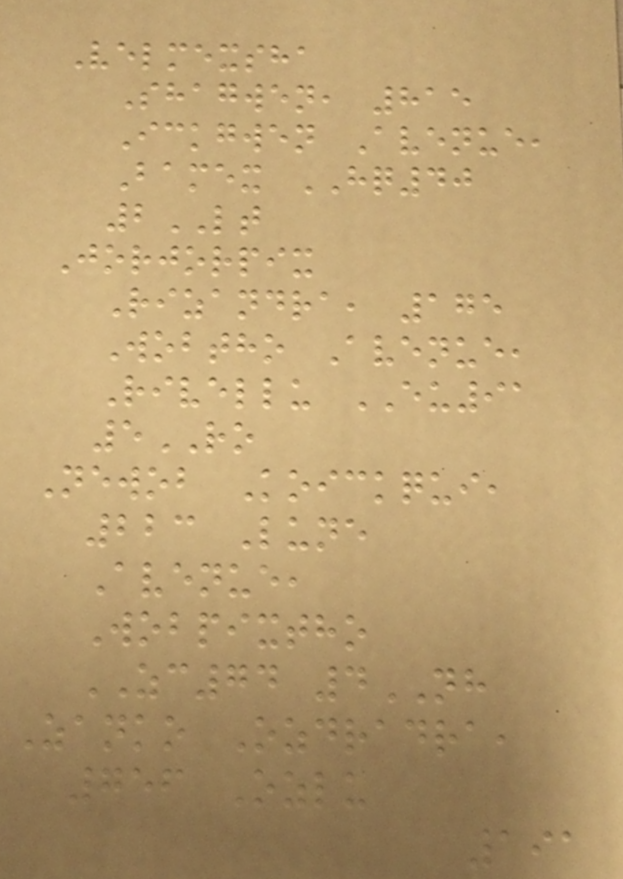Velmexsha
Shagwen, 815
Ickgwen Avenue,
Bamex HQ40
2LT
Jorjorpix
Rizandra, 175
Wobtho Avenue,
Rivellu EU91
5RO
Newob Koickqui,
223 Lune
Avenue,
Wobpixtho
ZC74 4NH
Zanko Ozdradra,
756 Ozlu
191
